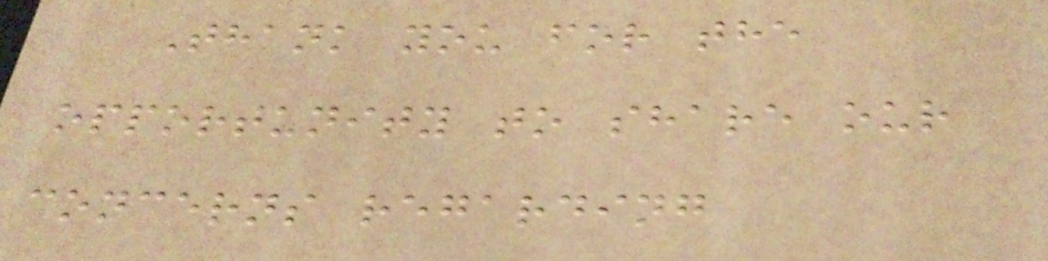Thank you for the
opportunity to share our
concerns regarding
